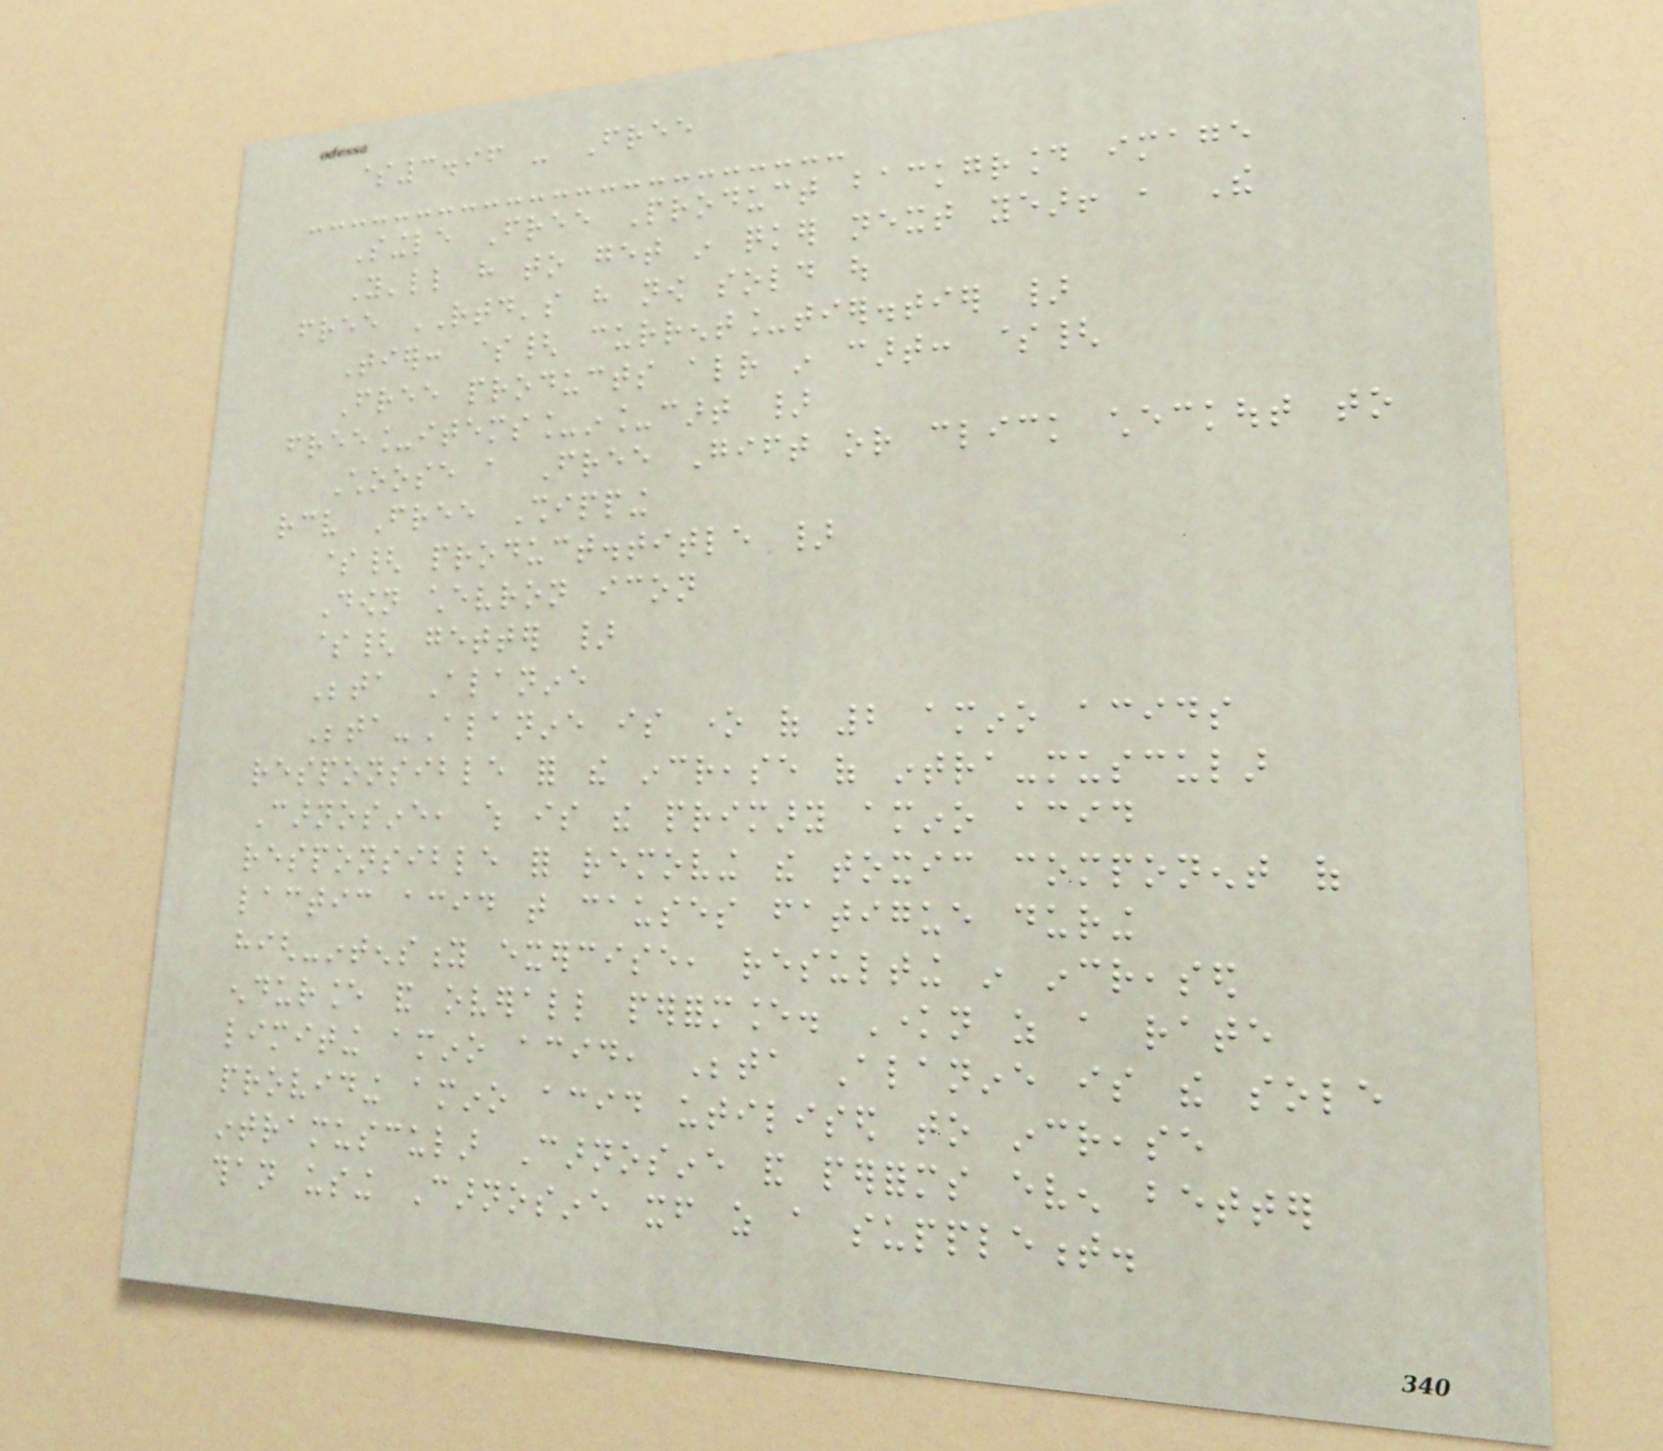$3.96 - Free
Single Free Product background image
You'll have to get in quicker next year! , The
free RTD's have now sold out
Tier: ${ current_tier.tier }
Free products already in cart: ${
free_items_in_cart }
Choose a Free Gift or click checkout to
receive Free Shipping
${ product.title }
Down chevron icon
${ getter }
Beta Alanine
Beta-Alanine is one of 2 amino acids
responsible for the increase of intra-muscular
Carnosine, which is the primary amino acid
responsible for removing the toxic component of
lactic acid that causes fatigue during
high-intensity exercise, resulting in increased
endurance and overall performance. Known as a rate
limiting amino acid, Beta Alanine is the sole
providing amino acid utilised to increase
intramuscular Carnosine and performs even better
than using Carnosine itself as a supplement.
